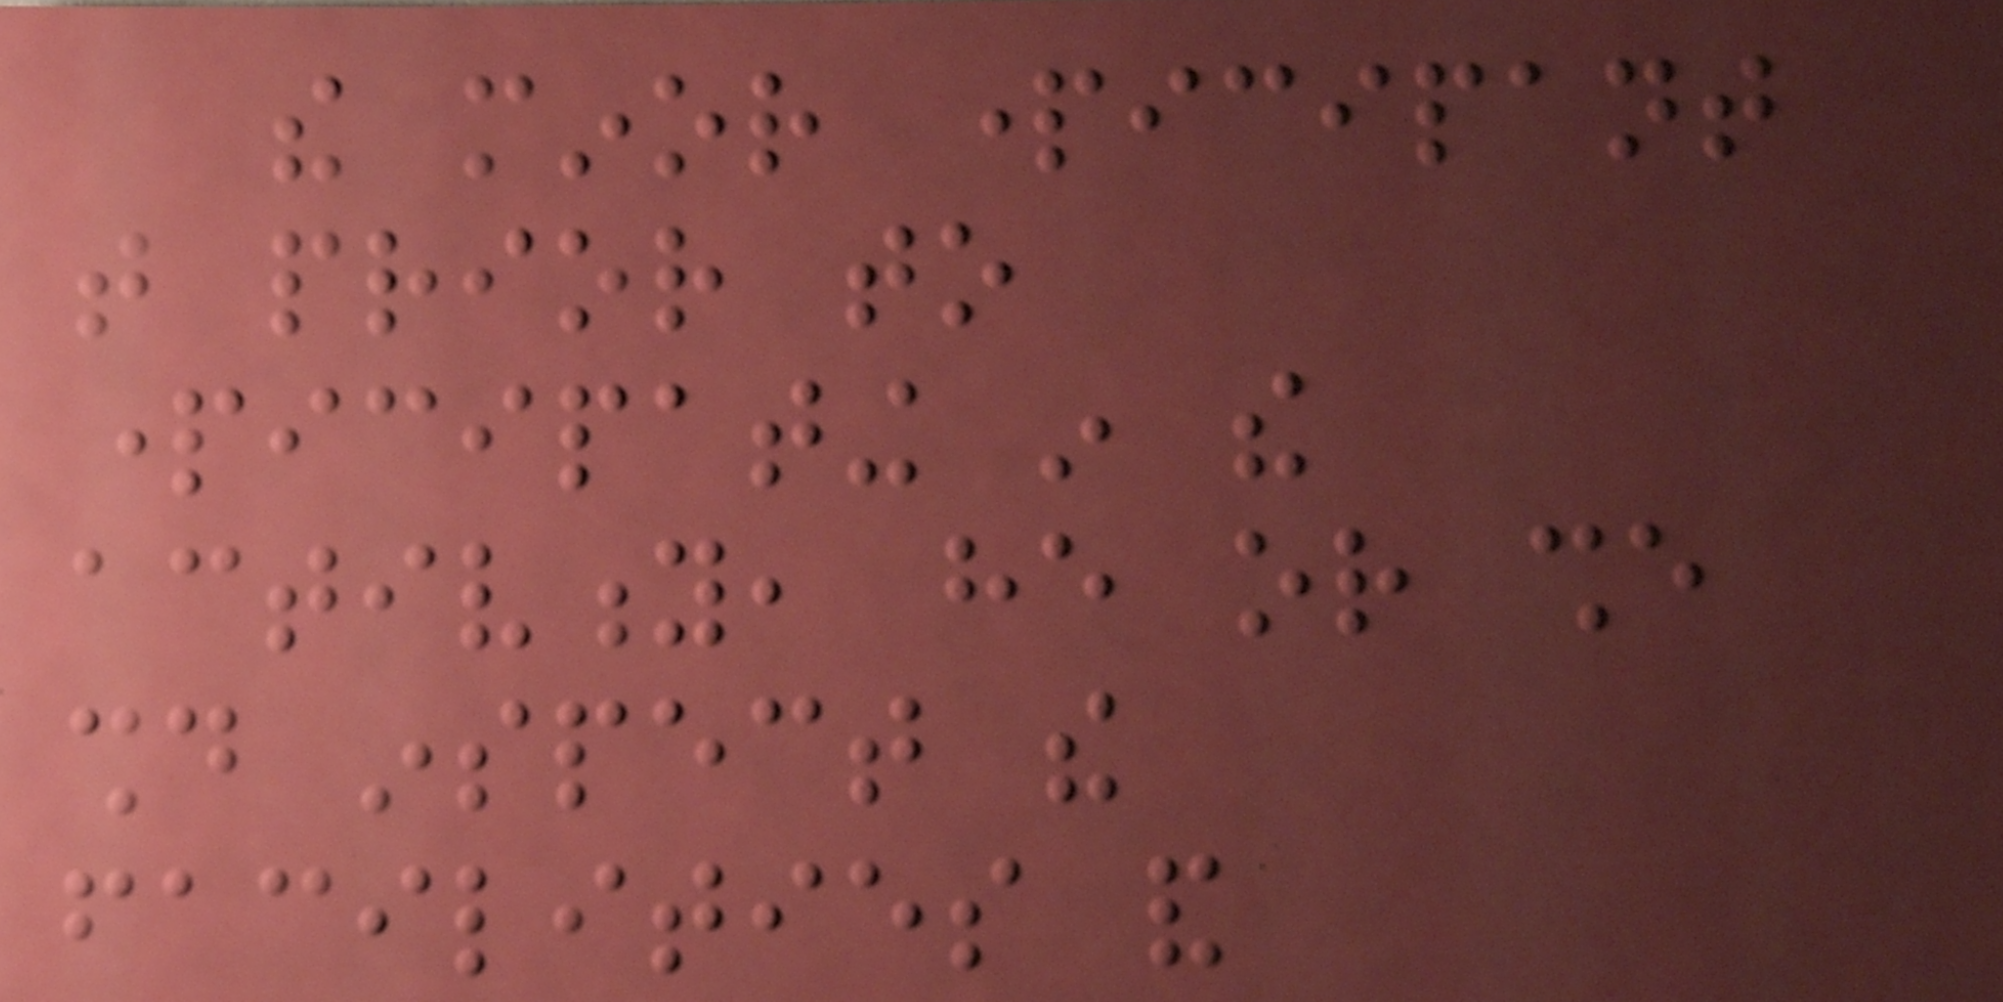the minor participant
that prior to
participating in the
activity, he or she
should inspect the
facilities and
